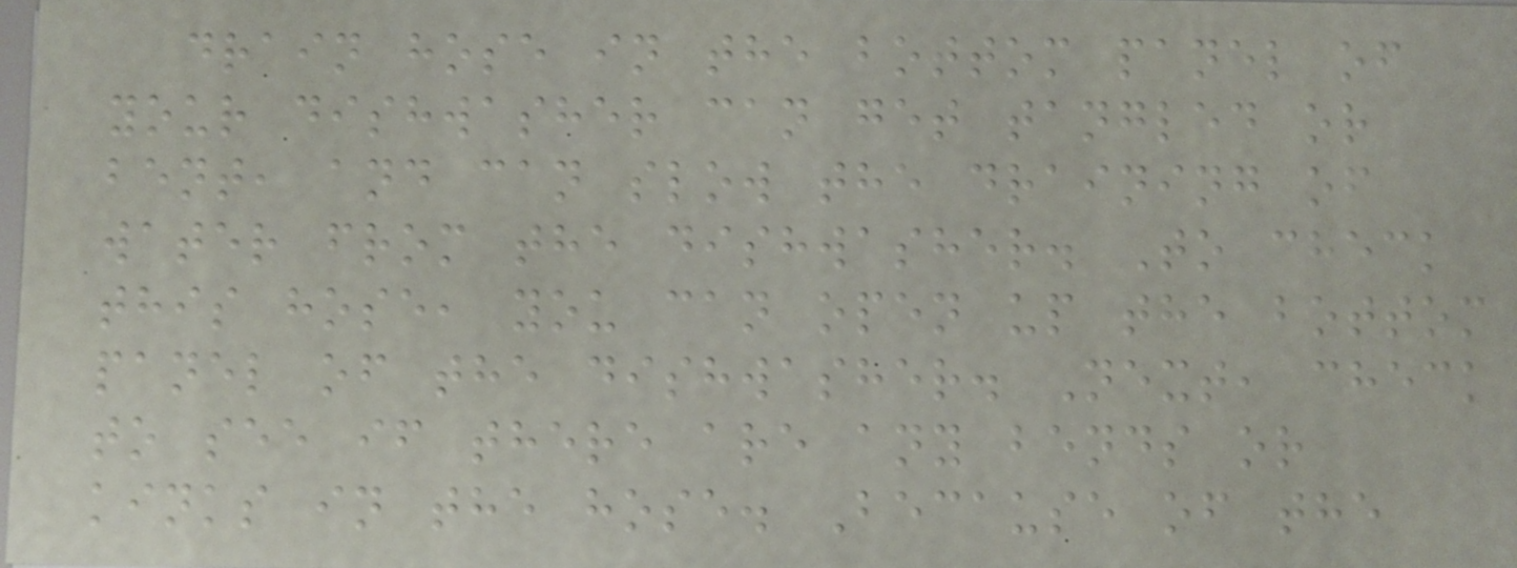drain hose in the bottom panel of
your dishwasher can get tangled or
bent, and can slow the draining of
water from the dishwasher. To check
this hose, you can open up the bottom
panel of the dishwasher. Next, check
to see if there are any bends or
kinks in the hose. Because of the
